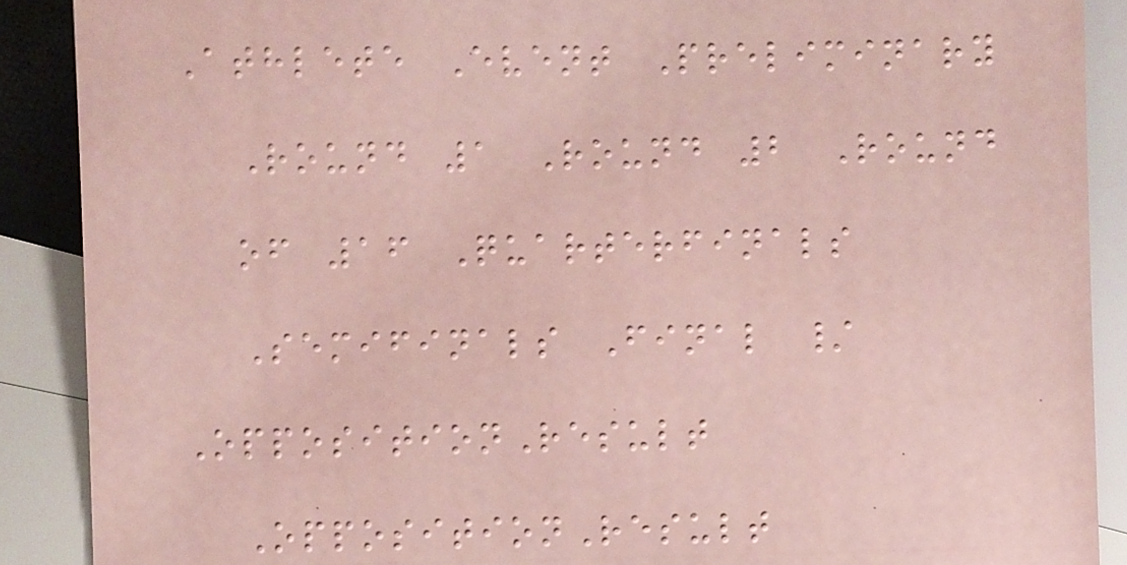Athlete Event Preliminary
Round 1 Round 2 Round
of 16 Quarterfinals
Semifinals Final /
OppositionResult
OppositionResult
